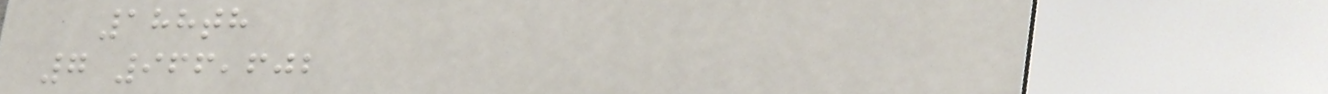188th
7 966,602
